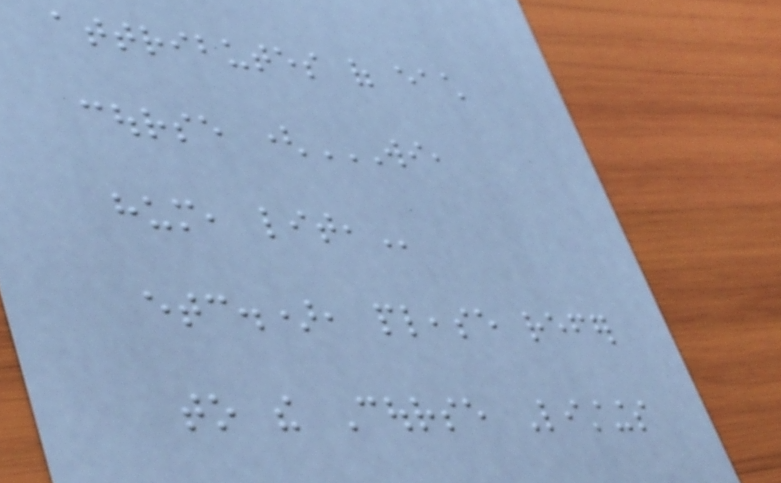attributes of each
course (WI,
HUM, LIT,
etc.), please refer
to the Course Listings
